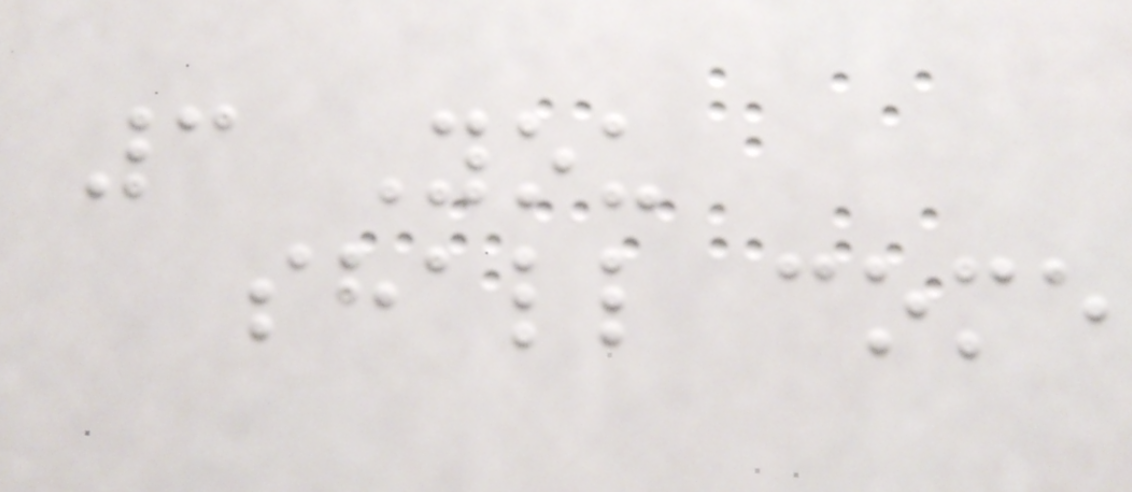3 You
shall come
